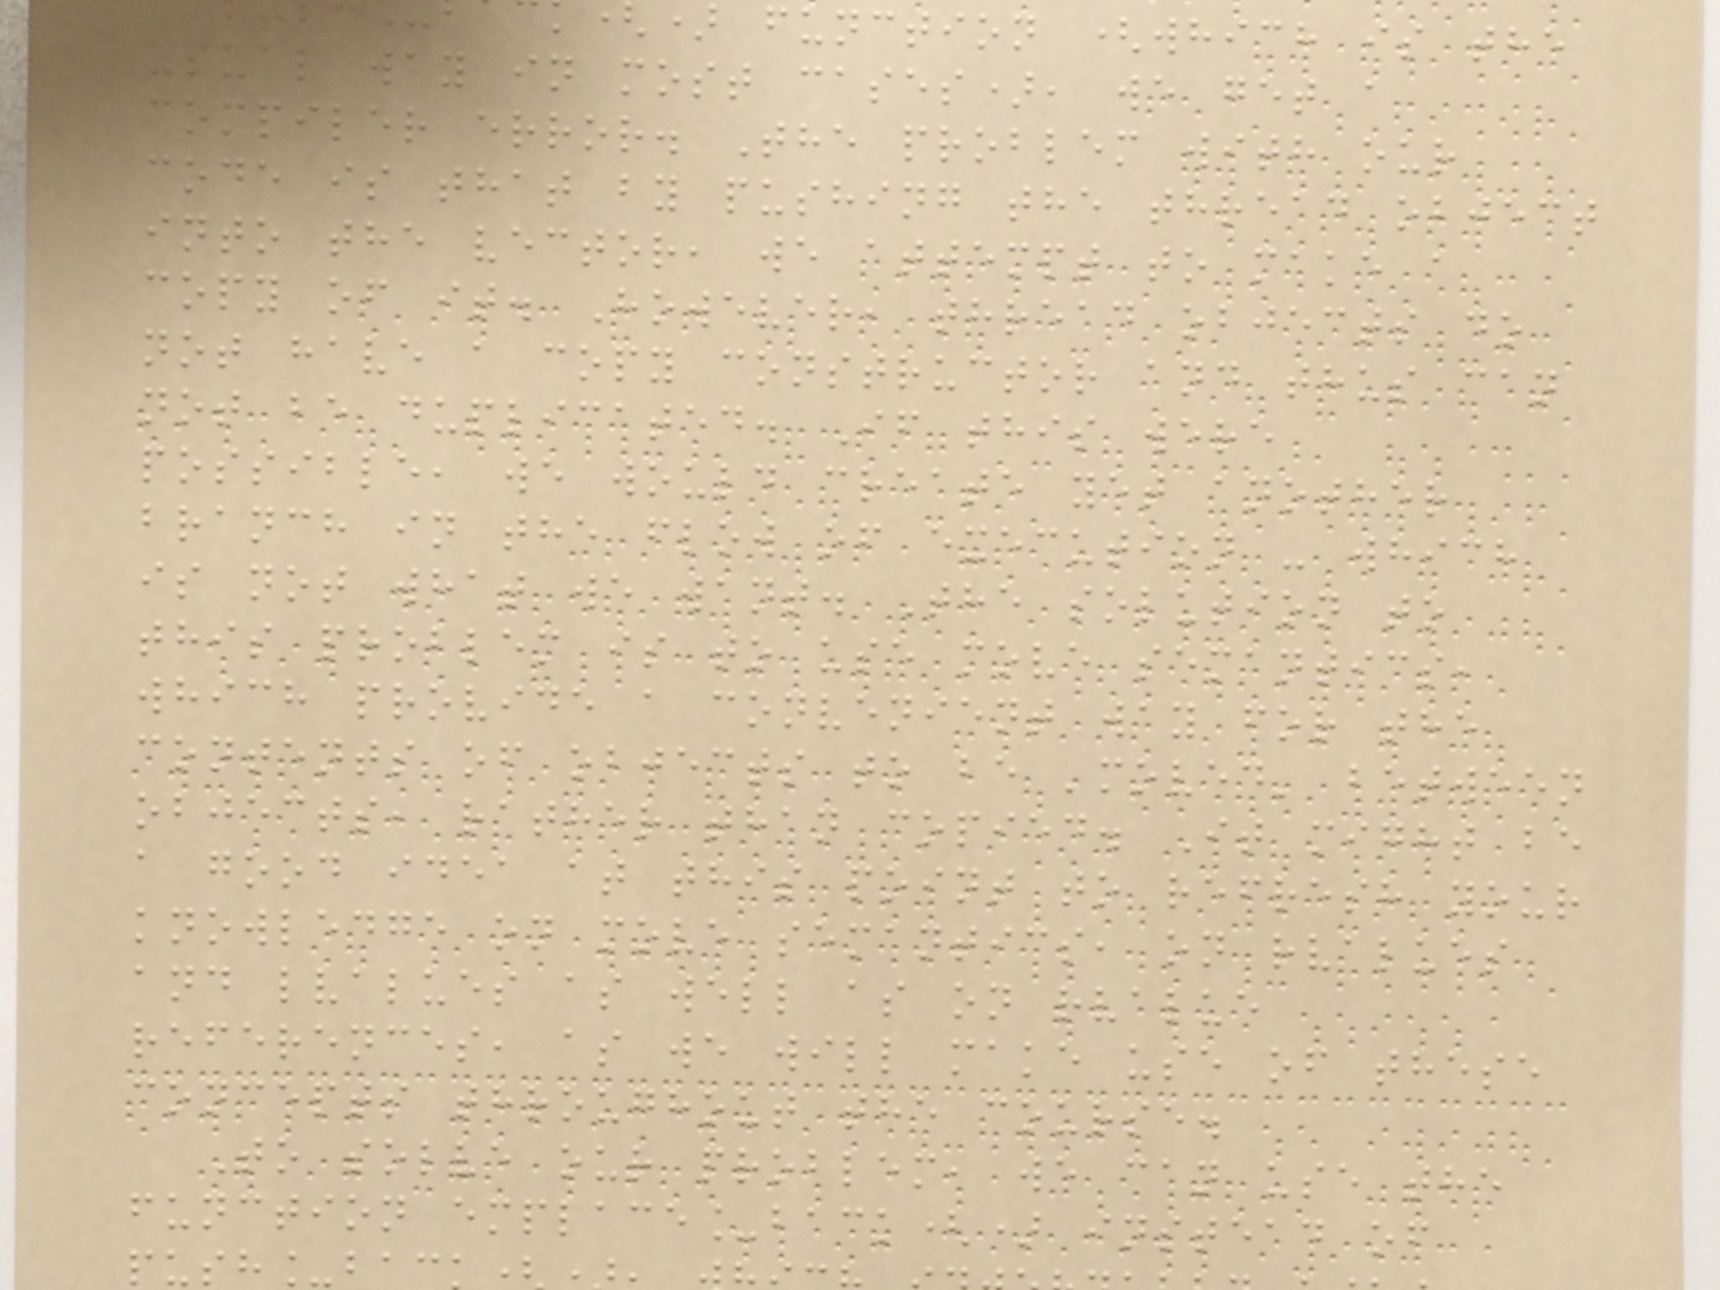) function (which is the
usual way in most cases), we get a
compiler error. The problem with our
code is that by pushing the thread object
into the vector, we attempt to make a
copy of it. However, thread objects do
not have a copy constructor and thus can
not be duplicated. If this were
possible, we would create yet another
branch in the flow of execution - which
is not what we want. The solution to
this problem is to use move semantics,
which provide a convenient way for the
contents of objects to be 'moved' between
objects, rather than copied. It might be
a good idea at this point to refresh your
knowledge on move semantics, on rvalues
and lvalues as well as on rvalue
references, as we will make use of these
concepts throughout the course.
To solve our problem, we can use the
function emplace_back() instead of
